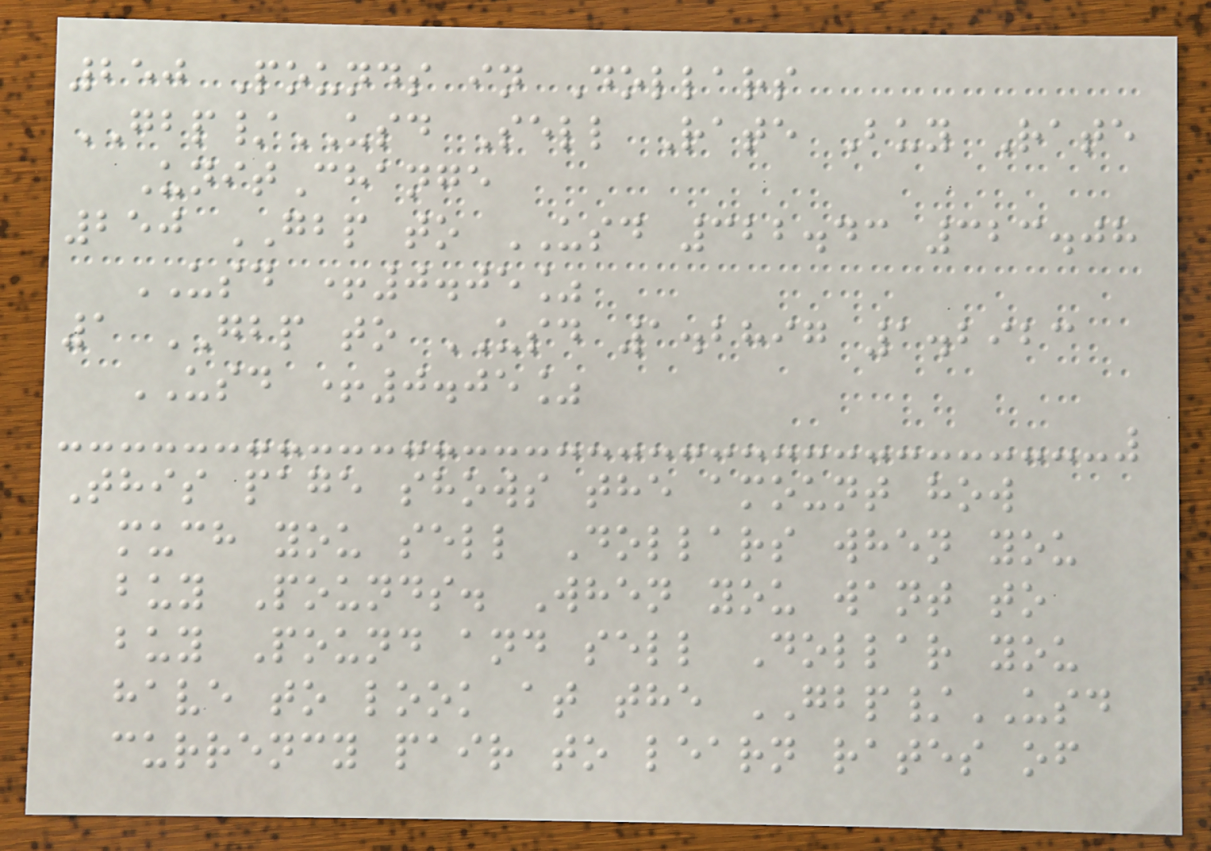250 Pounds in Dollars
GBP/USD Sell Rate Buy Rate
UnitChange
250 GBP to USD 322.43 323.08
USD +0.05%
1 GBP to USD 1.2897 1.2923
USD +0.05%
This page shows the amount how
much you sell Dollars when you
buy Pounds. When you want to
buy Pound and sell Dollar you
have to look at the GBP/USD
currency pair to learn rates of
